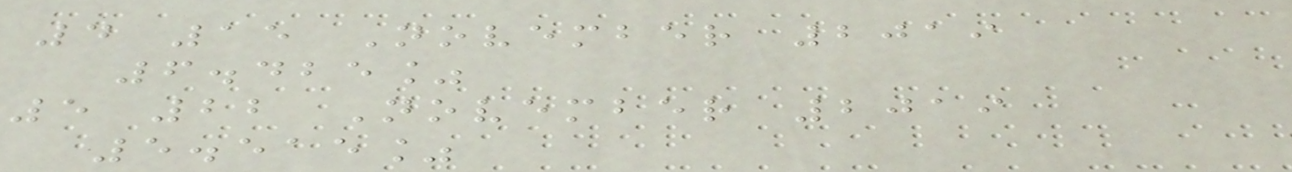4 15 November 2019
6.425%
5 22 November 2019
5.515%
